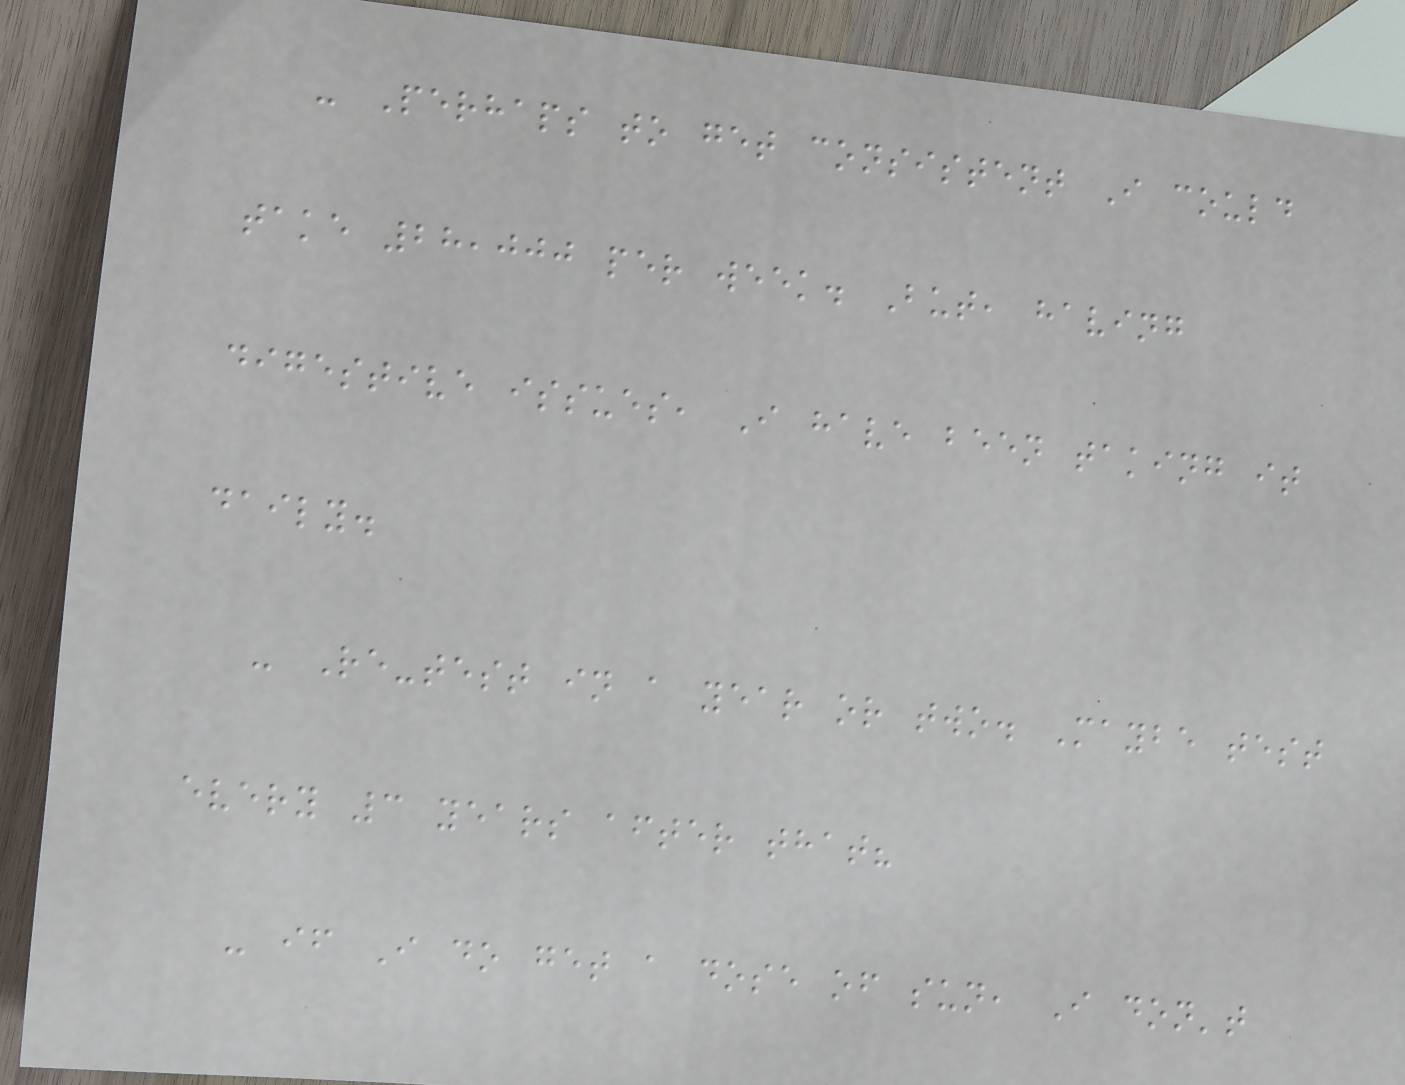- Perhaps to get consistent I could
take 28,000 per week. But, having
digestive issues, I have been taking it
daily.
- Re-test in a year or two. Maybe test
every 3 years after that?
- if I do get a dose of sun, I don't
